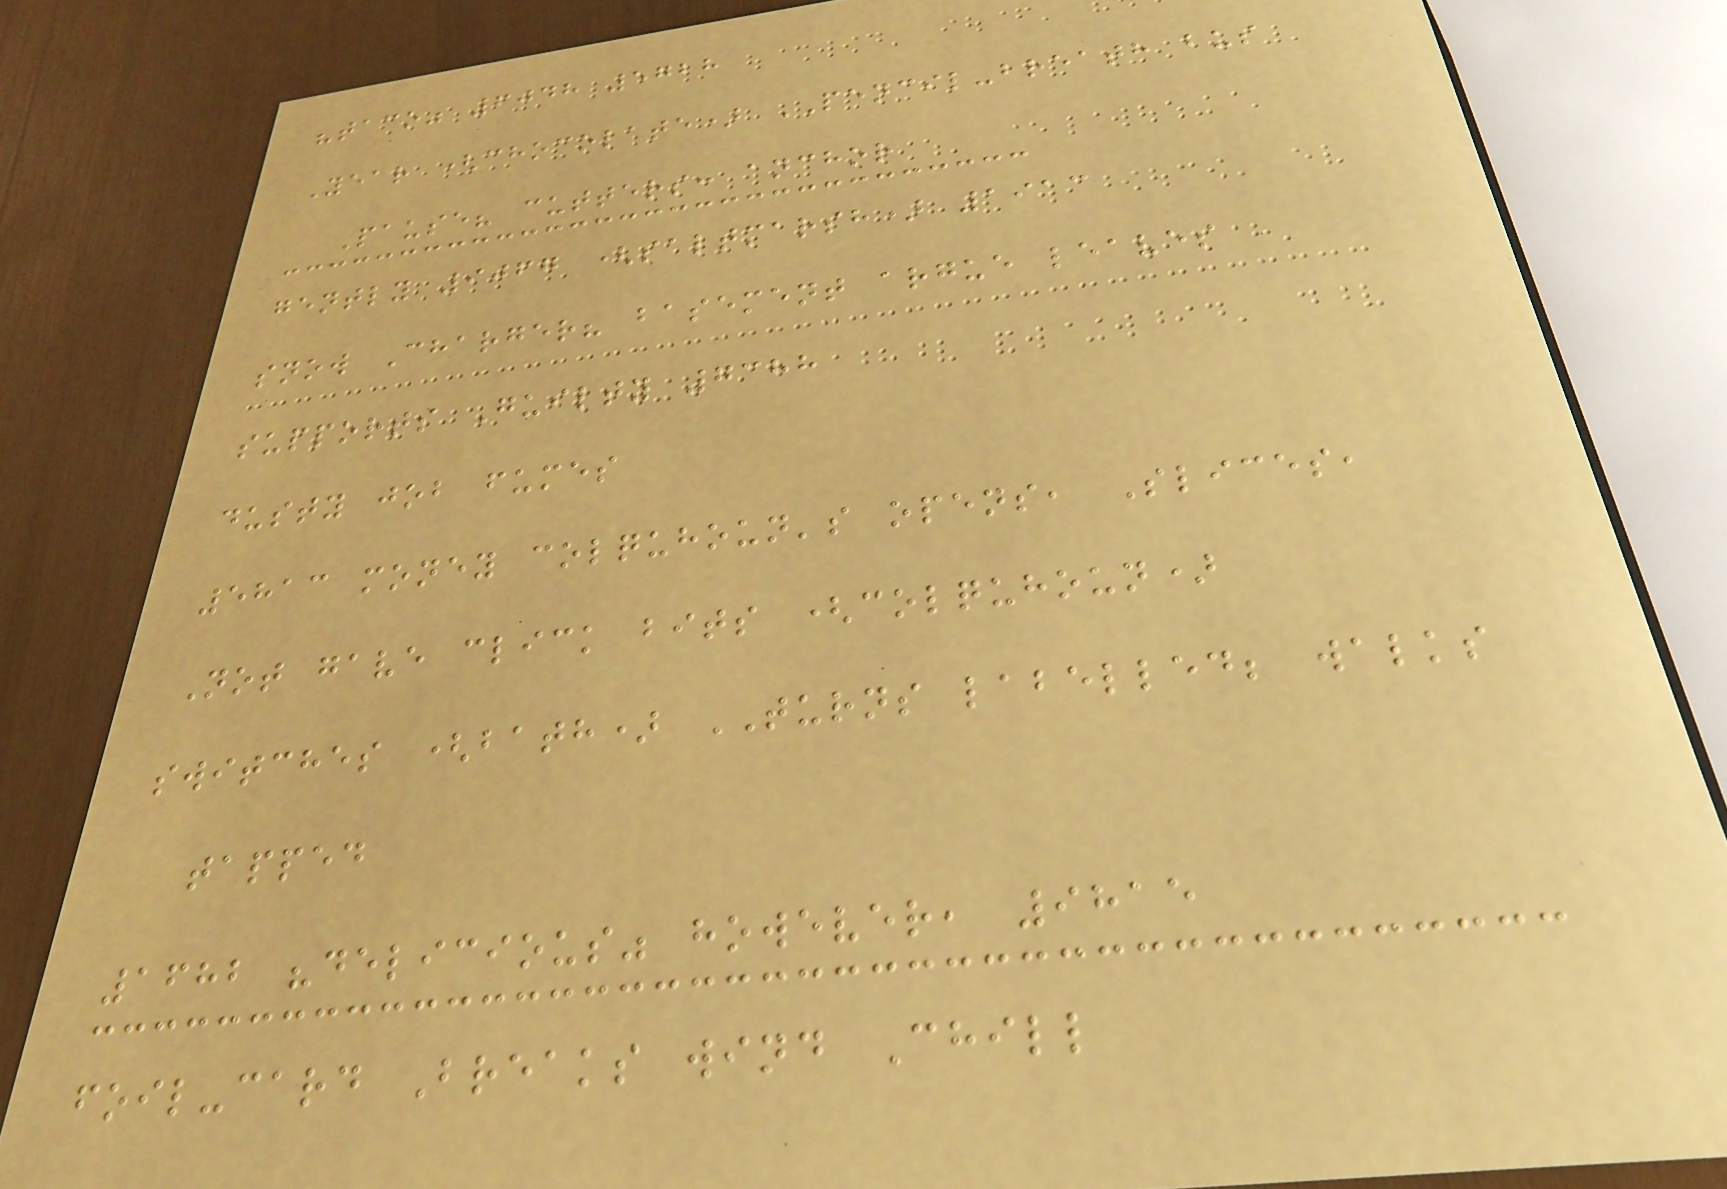"taco" 6048 5728
Year (chocolate) PENCIL-breath bus
Pause? cutters: anchor
gently 9067 (saltmarsh) 1913
snow Charger? basement argue leaves
supports Guilty 7388
dusty job fumes
5813 money colquhoun's opens, Slices,
Not gave click bits (colquhoun)
switches (bath) TURNS labelled; walks
tapped
1682 "delicious" however, 9815
foil-card Breaks wind Chill
